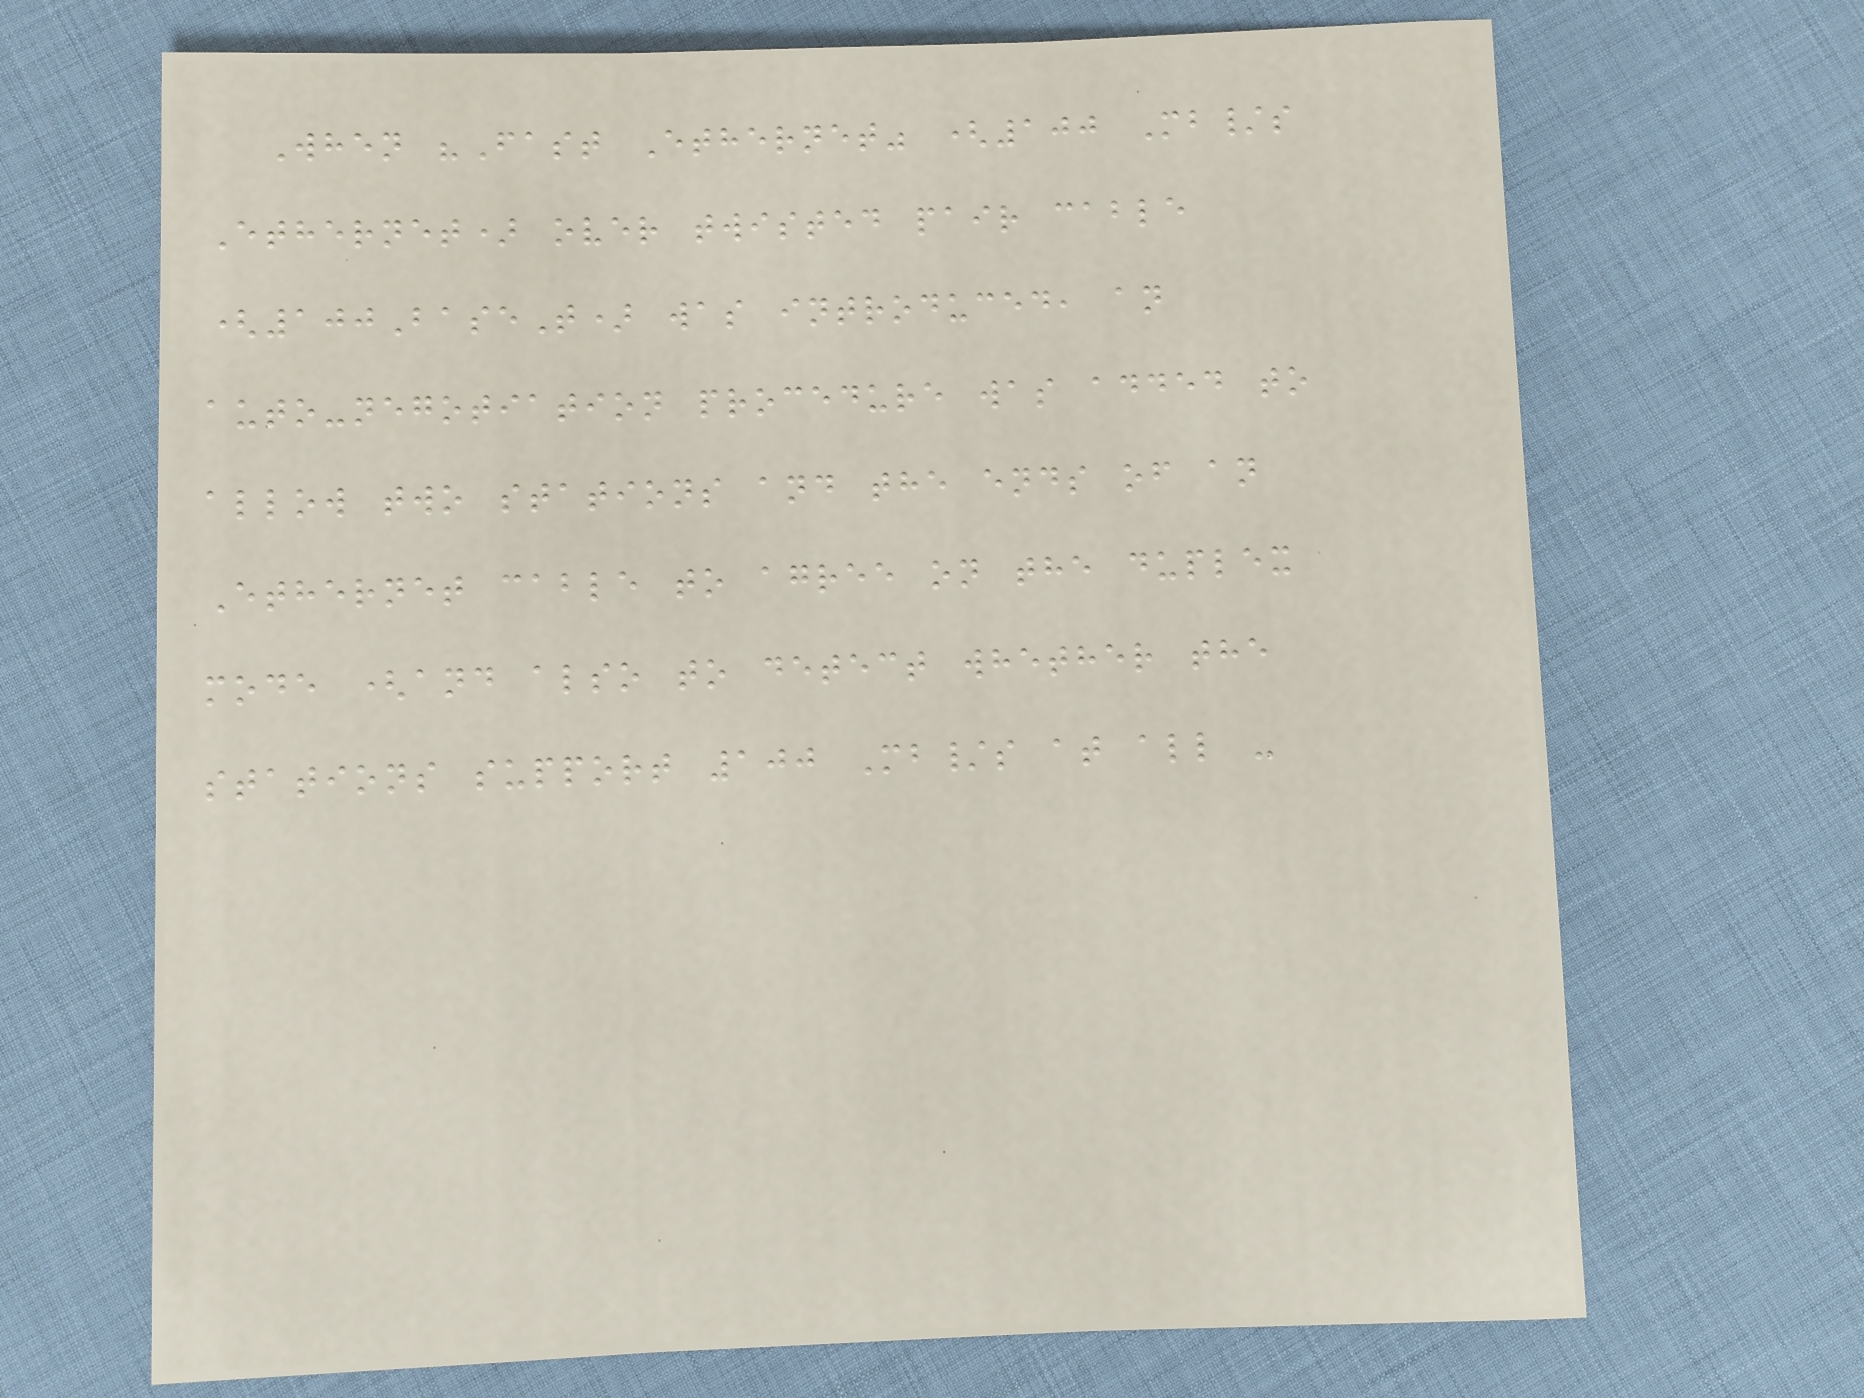When "Fast Ethernet" (100 Mb/s
Ethernet) over twisted pair cable
(100BaseT) was introduced, an
auto-negotiation procedure was added to
allow two stations and the ends of an
Ethernet cable to agree on the duplex
mode (and also to detect whether the
stations support 100 Mb/s at all -
